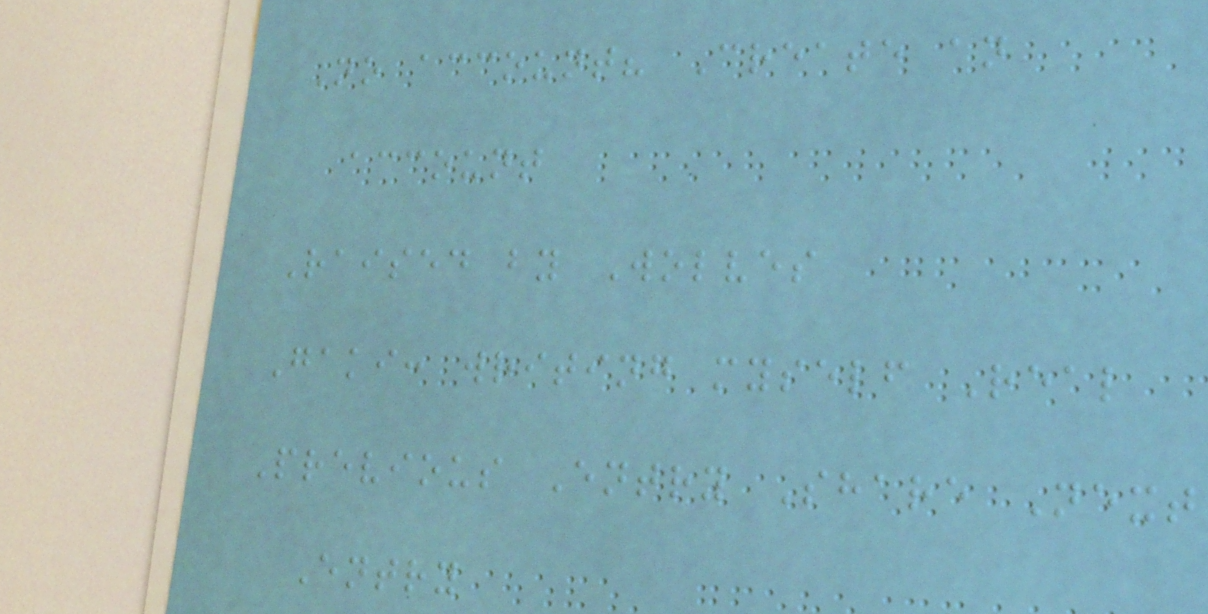No account? Create an
account
Raised by Wolves
Gaki: writing myself Real
Previous Entry Share Next
Entry
